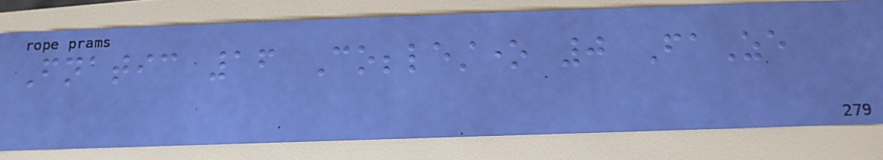Fnatic 16 Cobblestone 0 FaZe
